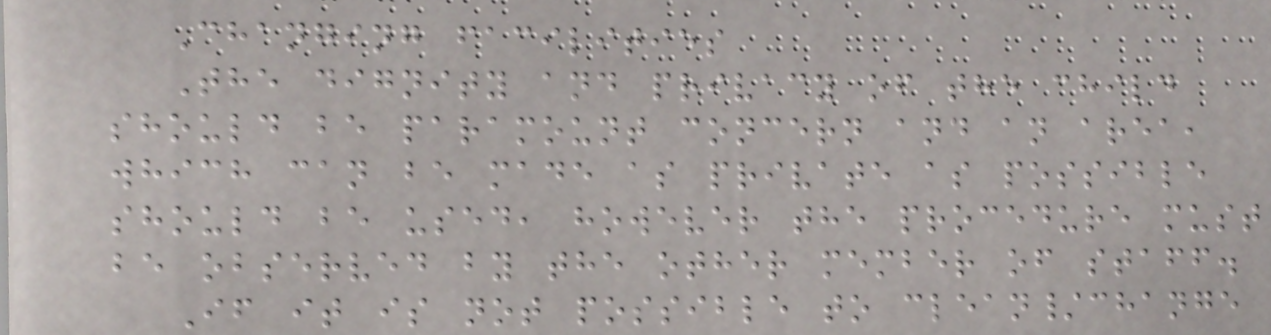Changing facilities
The dignity and privacy of the child
should be paramount concern and an area,
which can be made as private as possible
should be used, however the procedure must
be observed by the other member of staff.
If it is not possible to clean/change
